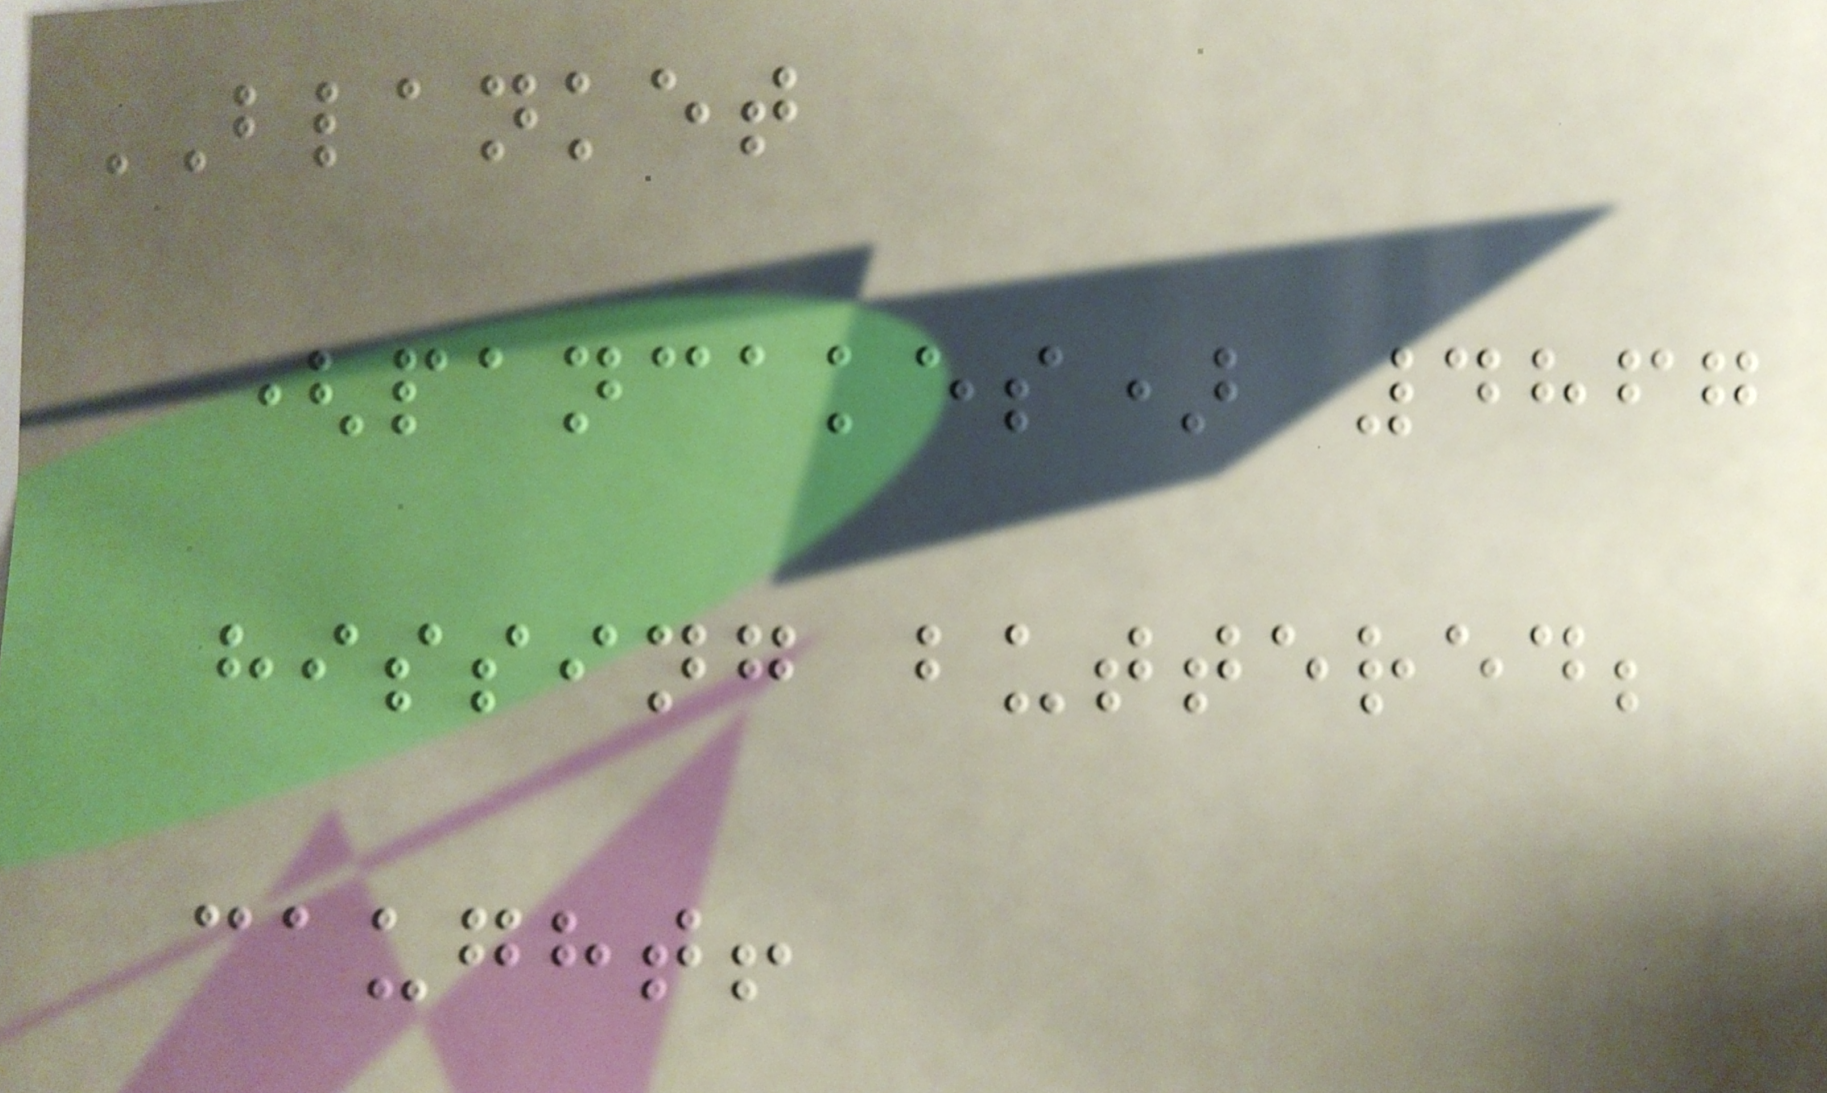BLANKET
(pancakes) 4867
hissing buttered;
caught!
